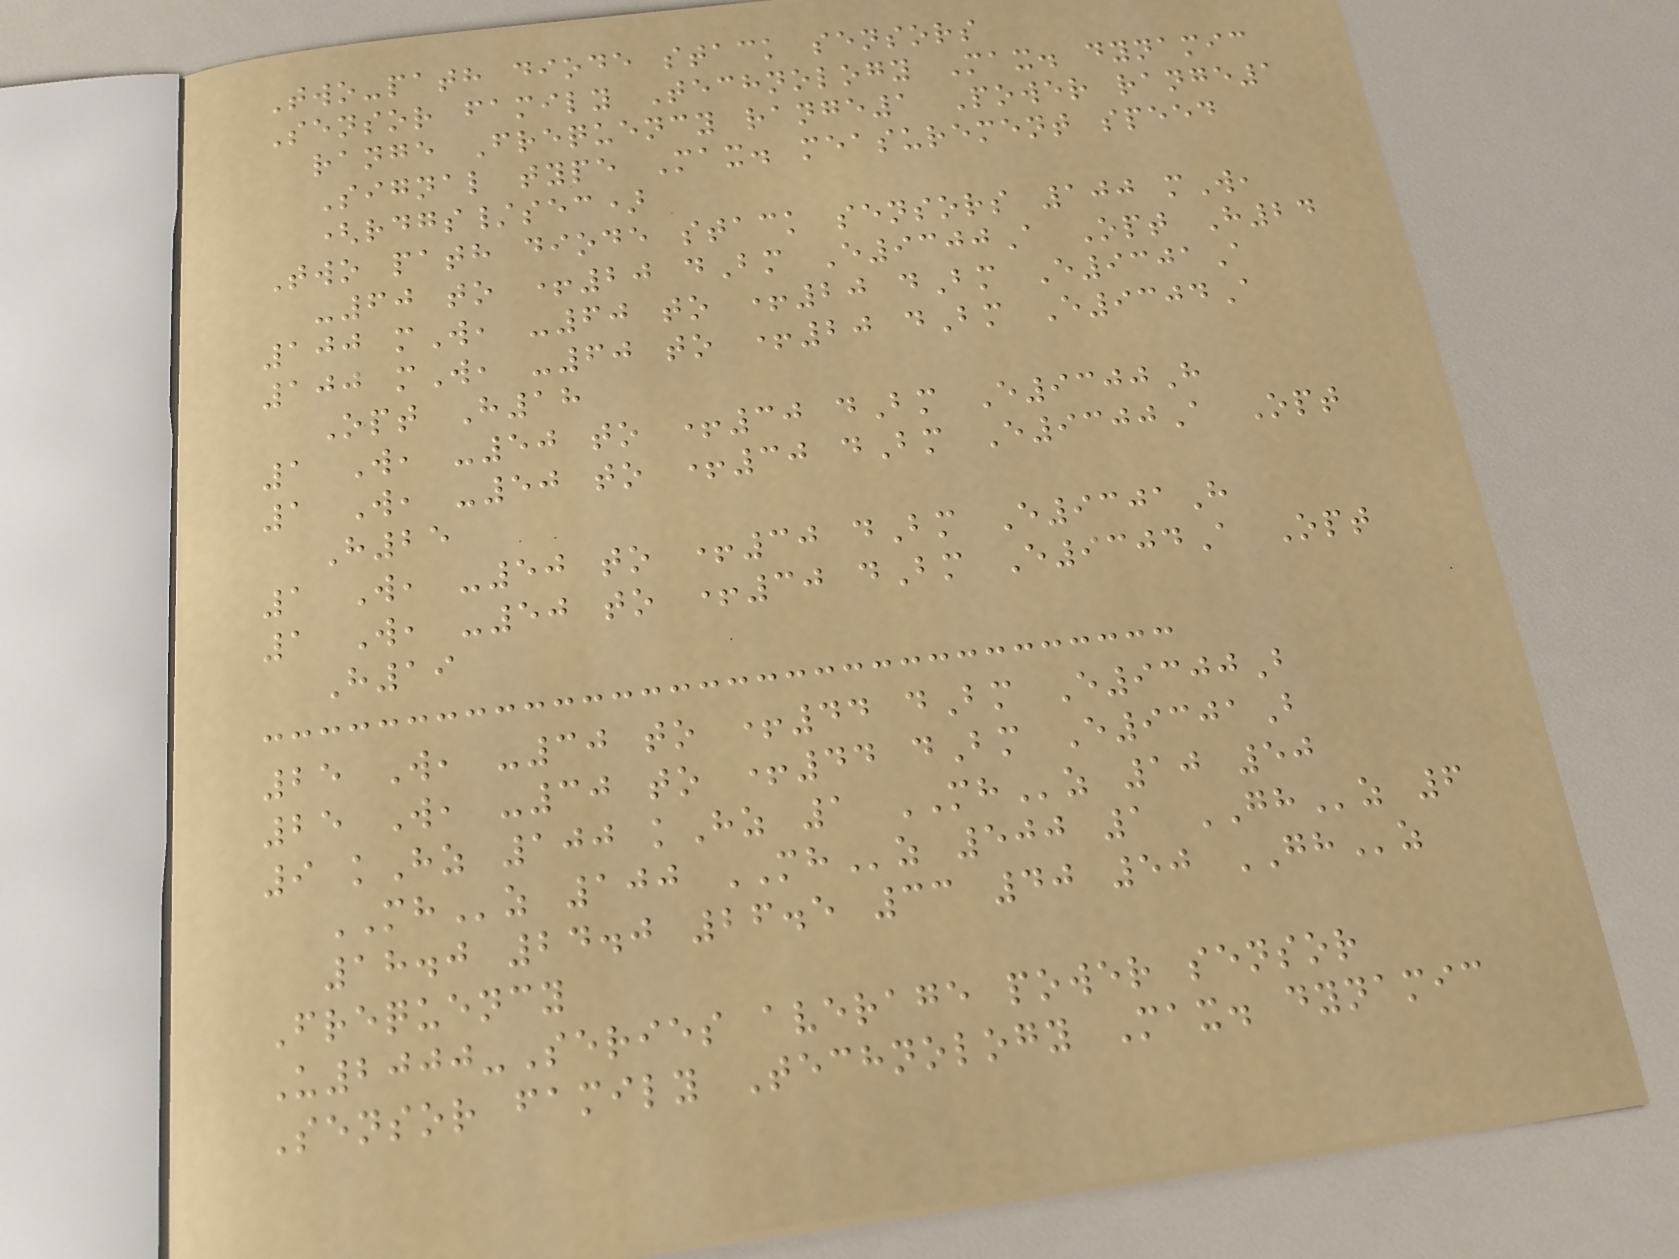Two-path diode stack sensors
Sensor family Technology Max. dynamic
range Frequency range1 Power range1
Signal type Max. measurement speed
(rdgs/sec)
Two path diode stack sensors 100 mW,
-60 to +20 dBm E9300A Opt H24
100 mW, -60 to +20 dBm E9301A
100 mW, -60 to +20 dBm E9304A
Opt H18
1 W, -50 to +30 dBm E9300H
1 W, -50 to +30 dBm E9300A Opt
H25
1 W, -50 to +30 dBm E9301H
1 W, -50 to +30 dBm E9304A Opt
H19
25 W, -30 to +44 dBm E9300B
25 W, -30 to +44 dBm E9301B
9 kHz 100 kHz 1 MHz 10 50
MHz 100 MHz 500 1 GHz 6
18.0 24.0 26.5 33 40 50 GHz
Frequency
U2000-Series average power sensor
Sensor family Technology Max. dynamic
